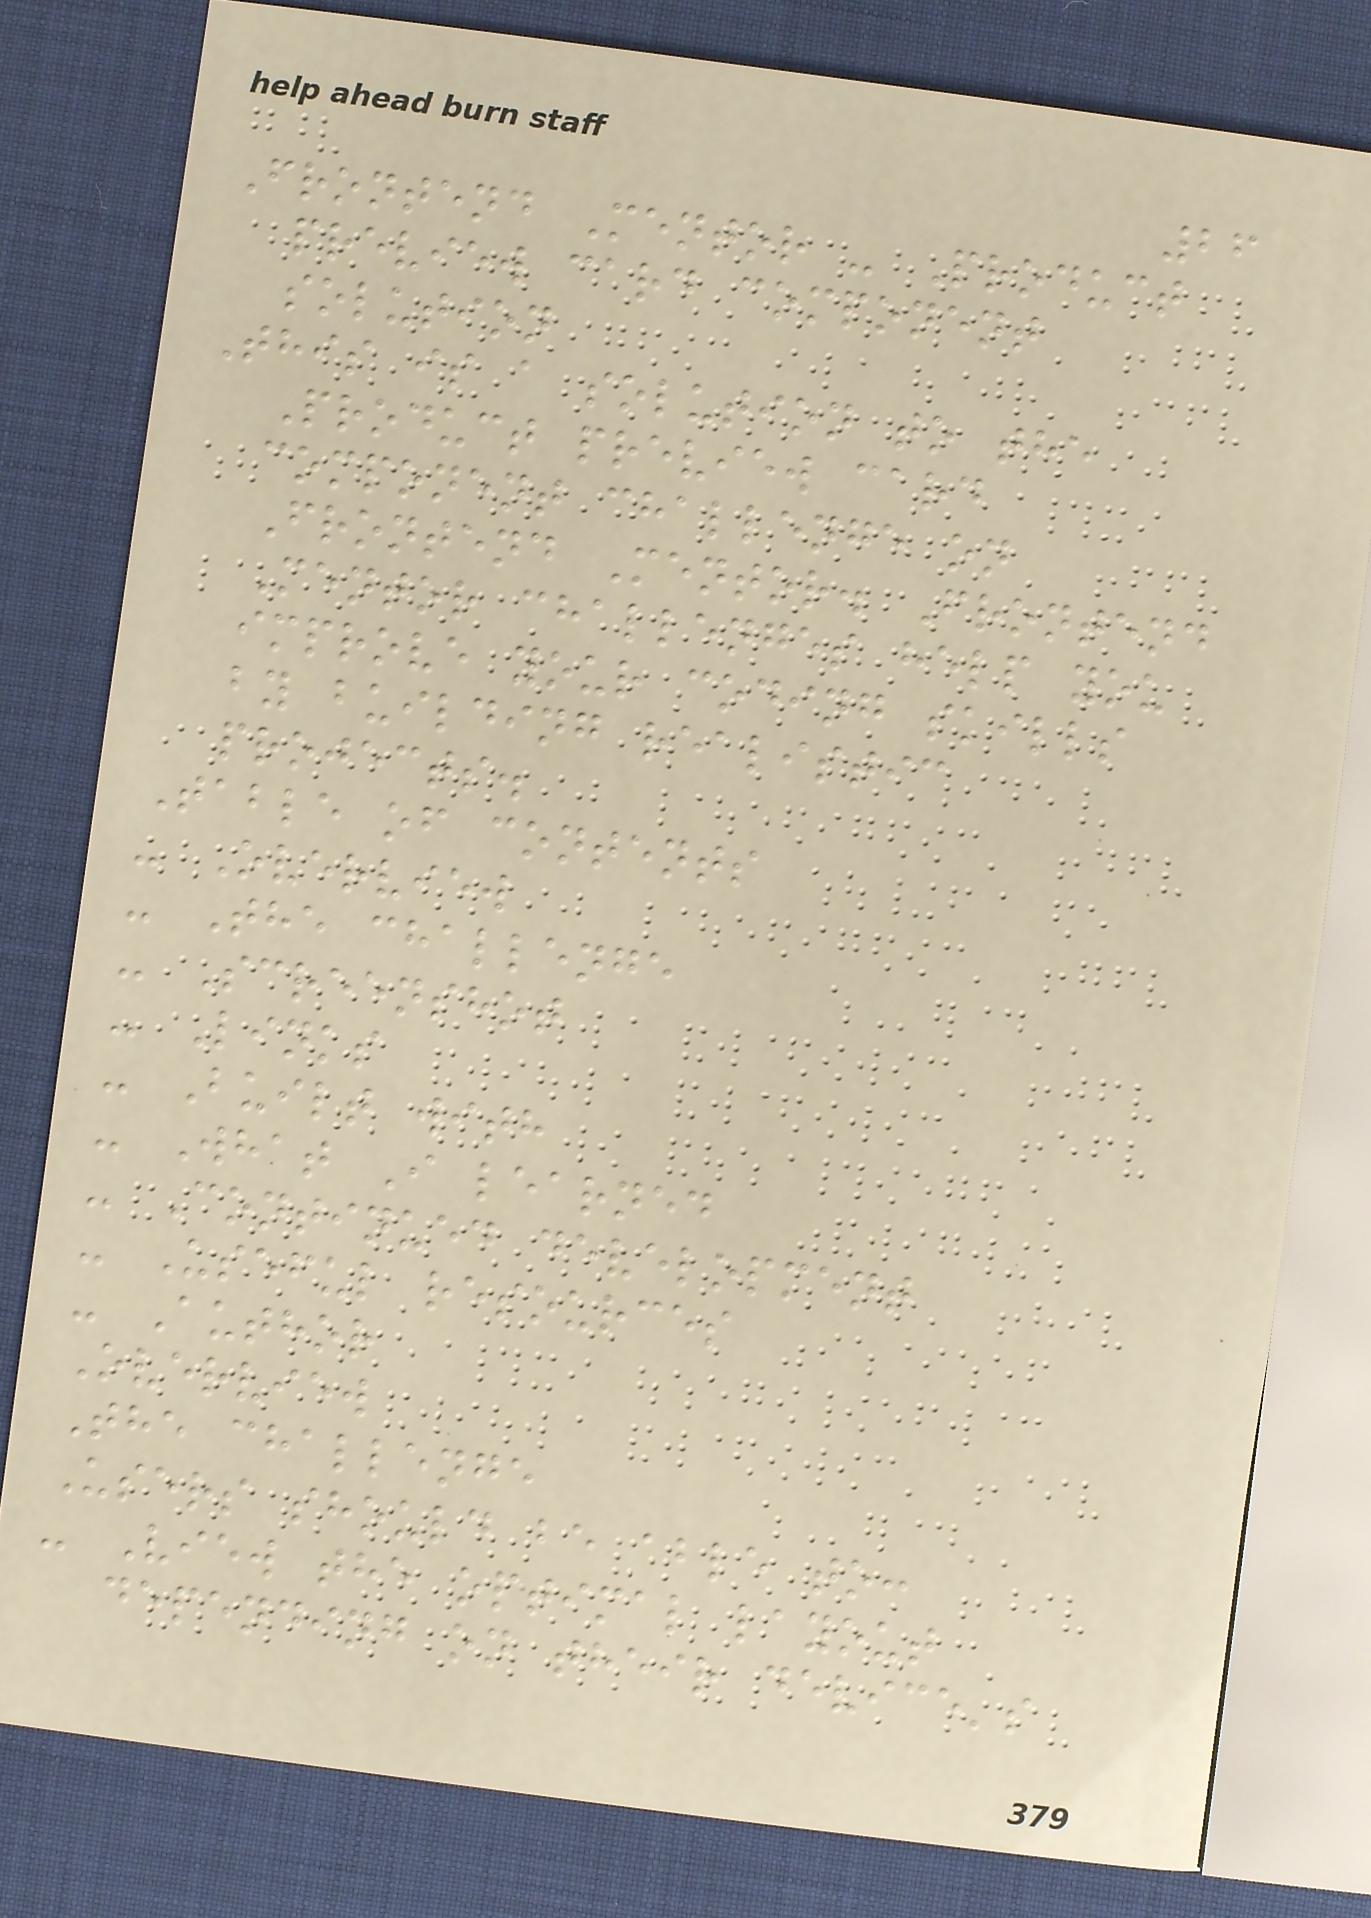26
Frontend Mentor - Product
preview card component
solution
This is a solution to the
Product preview card
component challenge on
Frontend Mentor. Frontend
Mentor challenges help you
improve your coding skills
by building realistic
projects.
Table of contents
- Overview
- The challenge
- Screenshot
- Links
- Built with
- What I learned
- Continued development
- Useful resources
- Author
Overview
The challenge
Users should be able to:
- View the optimal layout
depending on their device's
